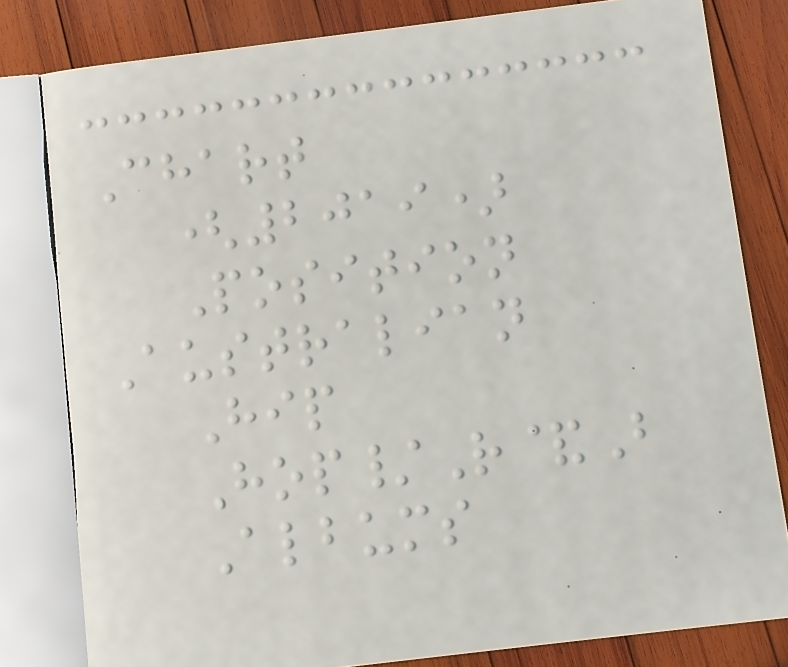Chart
(2019)
Position
Australian
Hip
Hop/R&B
Albums
